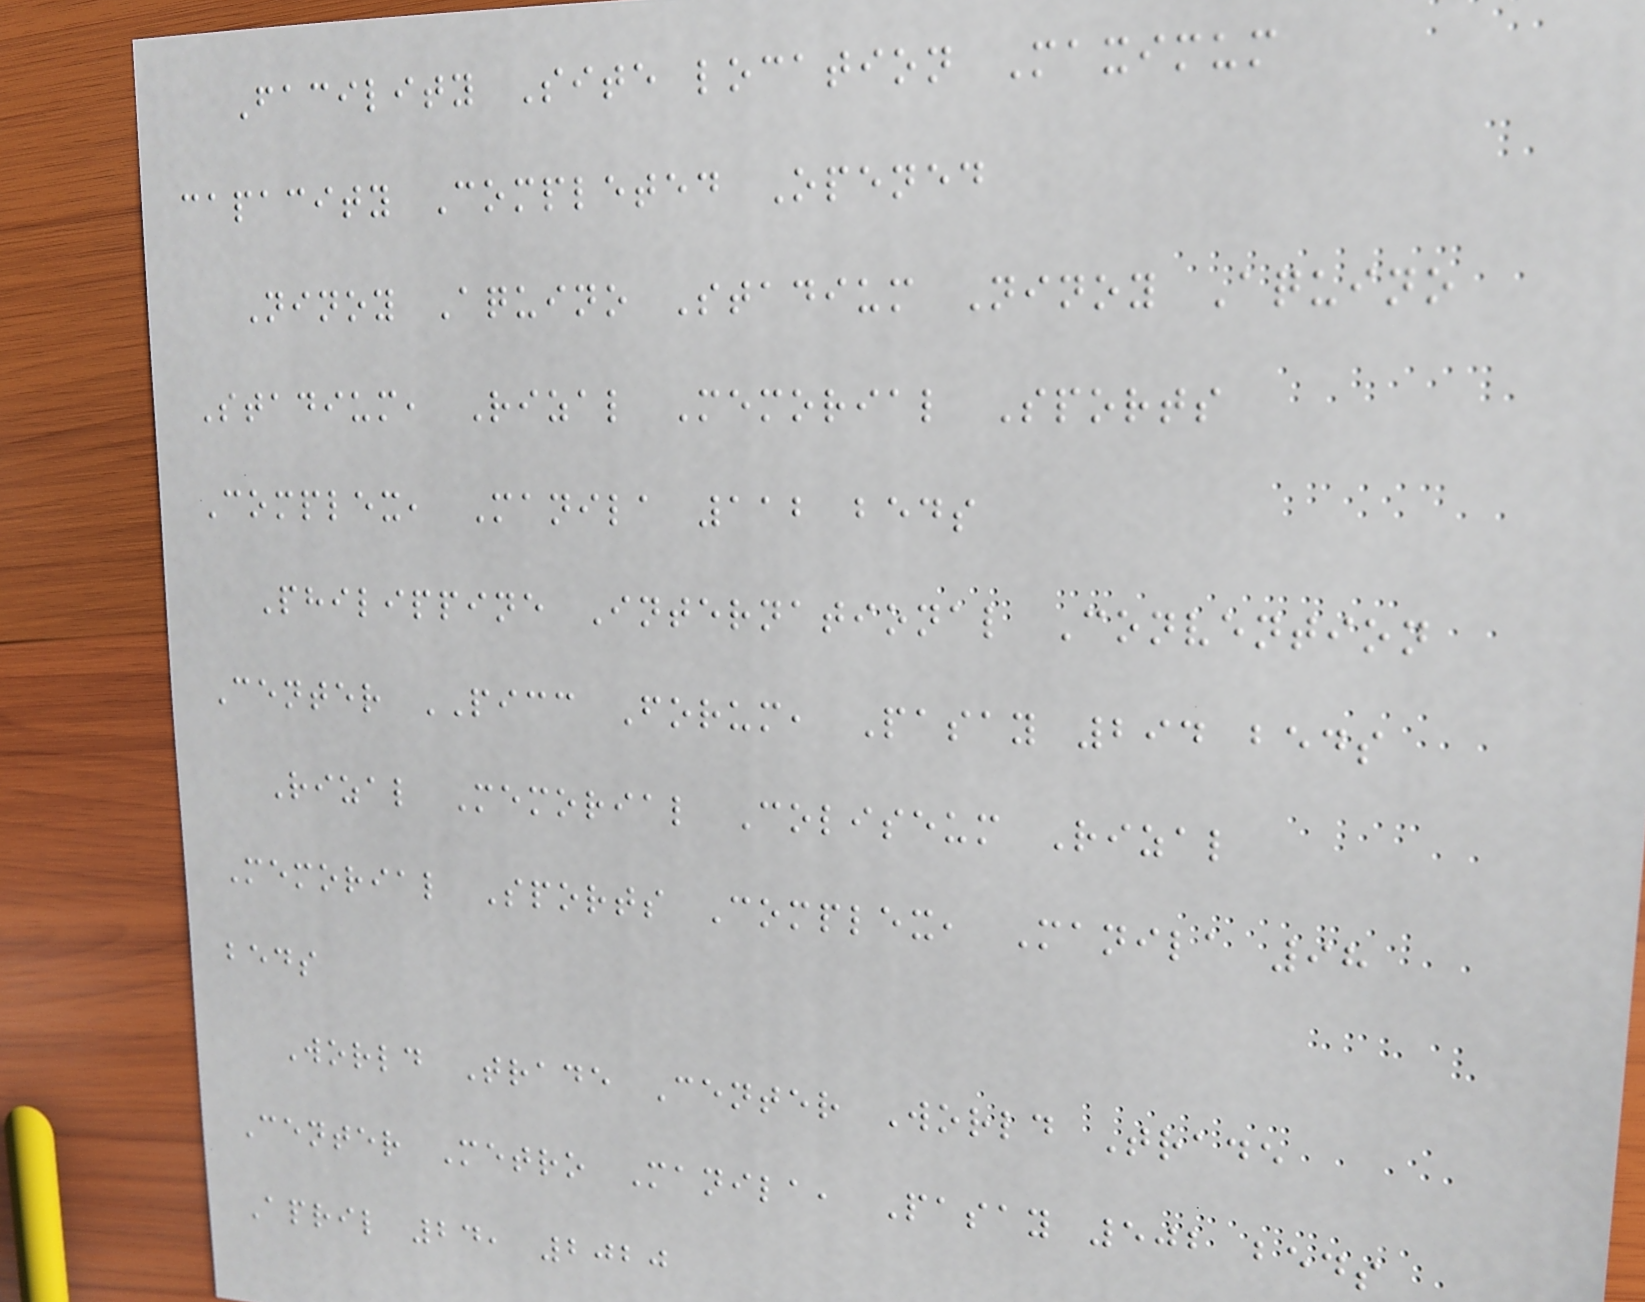Facility Site location Maximum
capacity Completed Opened
Ninoy Aquino Stadium Ninoy Aquino
Stadium, Rizal Memorial Sports
Complex, Manila 112 beds
Philippine International Convention
Center PICC Forum, Pasay 294 beds
Rizal Memorial Coliseum Rizal
Memorial Sports Complex, Manila 98
beds
World Trade Center World Trade
Center Metro Manila, Pasay 502 beds
April 24, 2020
